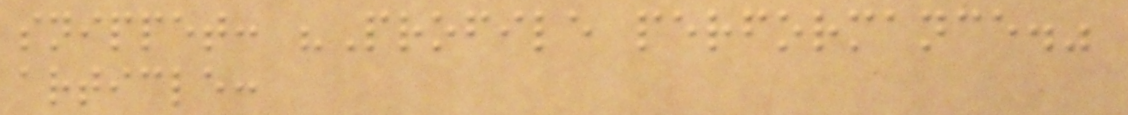snippet: "Profile performance."
article:
